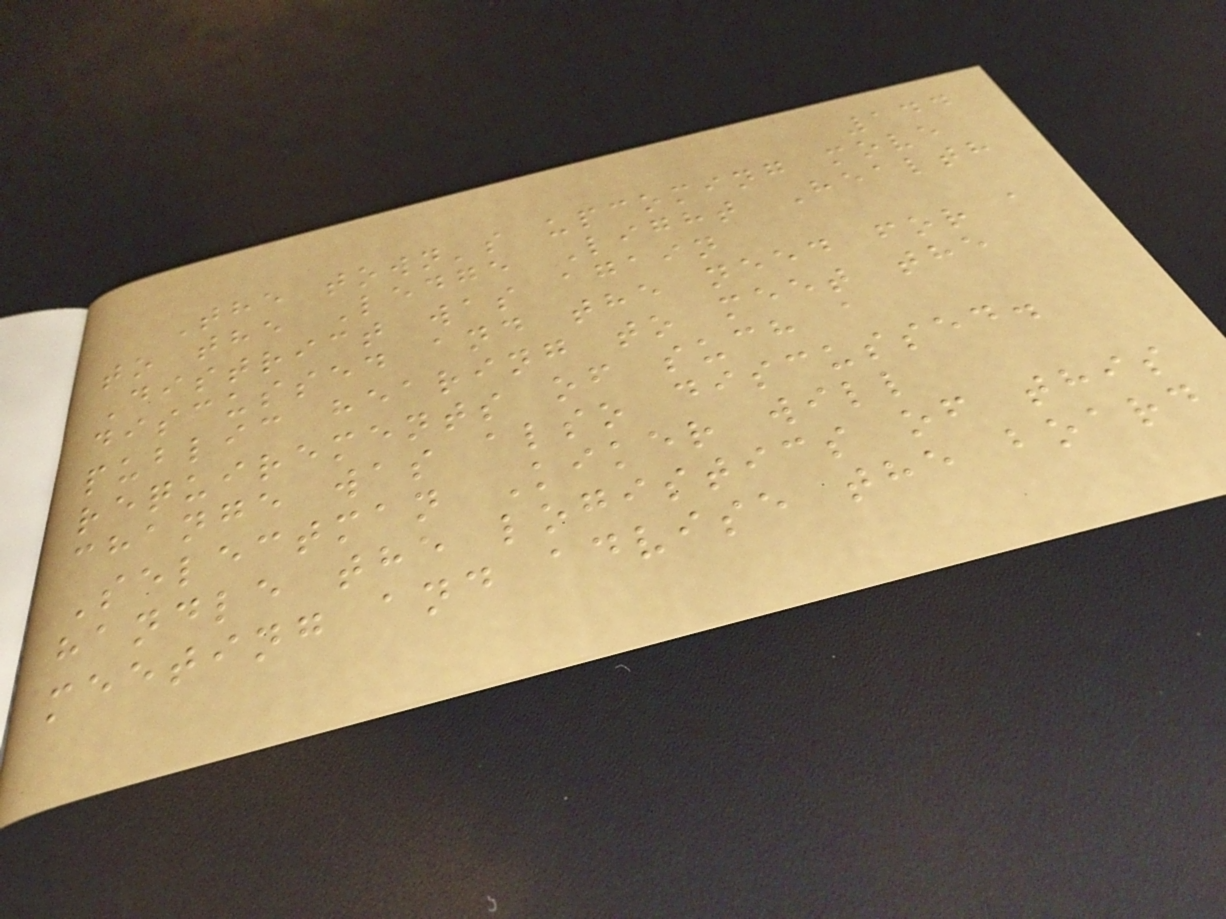144
The town's upcoming move
to the Ledge Light Health
District was again
discussed and the need for a
public hearing to meet the
requirements of such a
change was also discussed.
Selectman Kiker will
handle the logistics of this
meeting and advise the board
